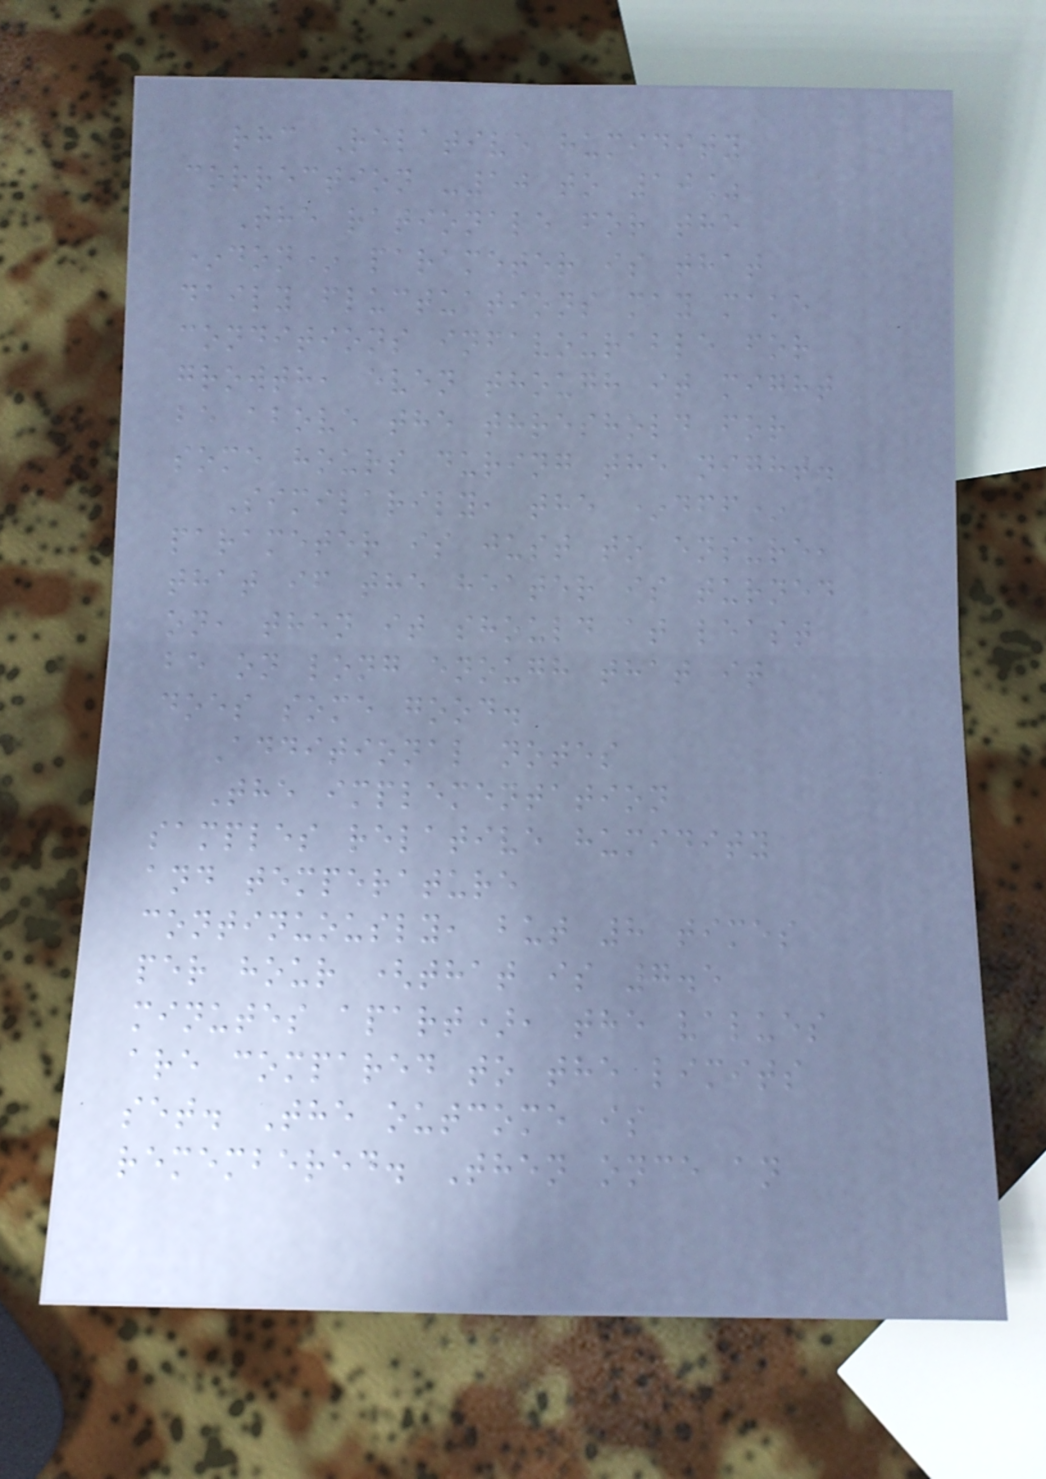rhc Relative humidity
correction -10 to 10%
The rationale for the
*don* parameter is that
daily fluctuations may make
conditions infavourable for
growth, even though it might
be above the threshold for
some hours during the night.
Similarily, the *dff*
parameter is just to ensure,
that if the heater is turned
on, then it should at least
be on long enough that it
does some good.
Additional notes
The implementation
samples relative humidity
and temperature
continuously, but 8 times
per hour (that is 7.5
minutes apart), the values
are compared to the limits
set. The outcome is
remembered. Then once an
